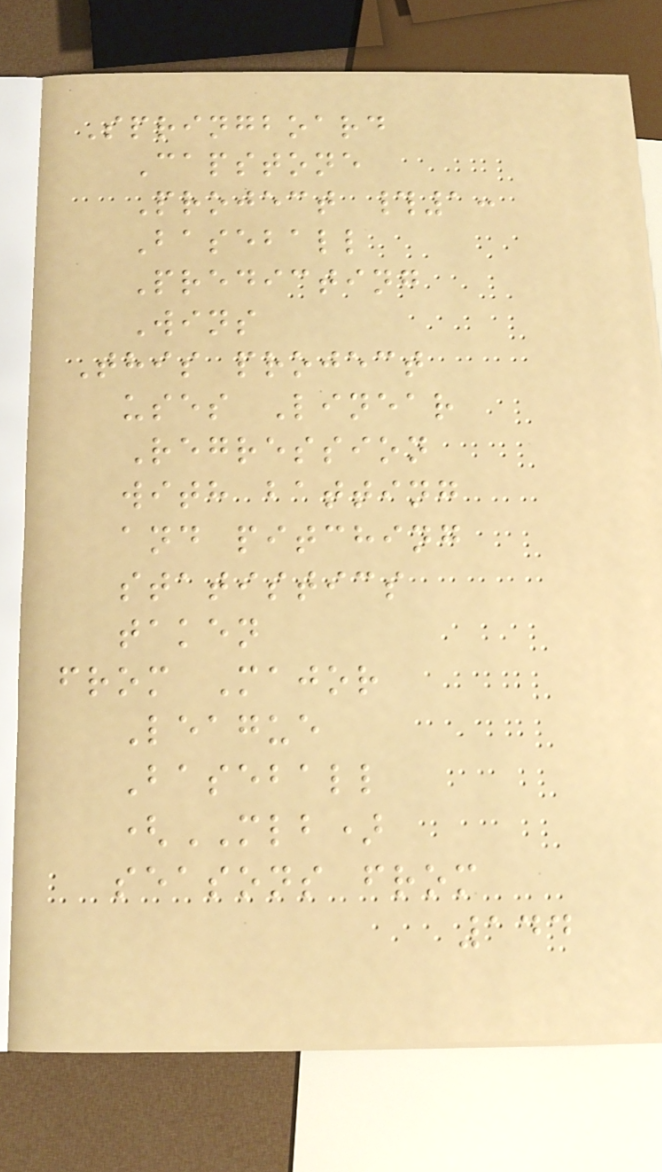Springboard
Capstone
Project #1:
Baseball
Predicting
Wins
This project
uses Linear
Regression
with batting
and pitching
statistics
taken
from Major
League
Baseball
(MLB)
seasons from
144
